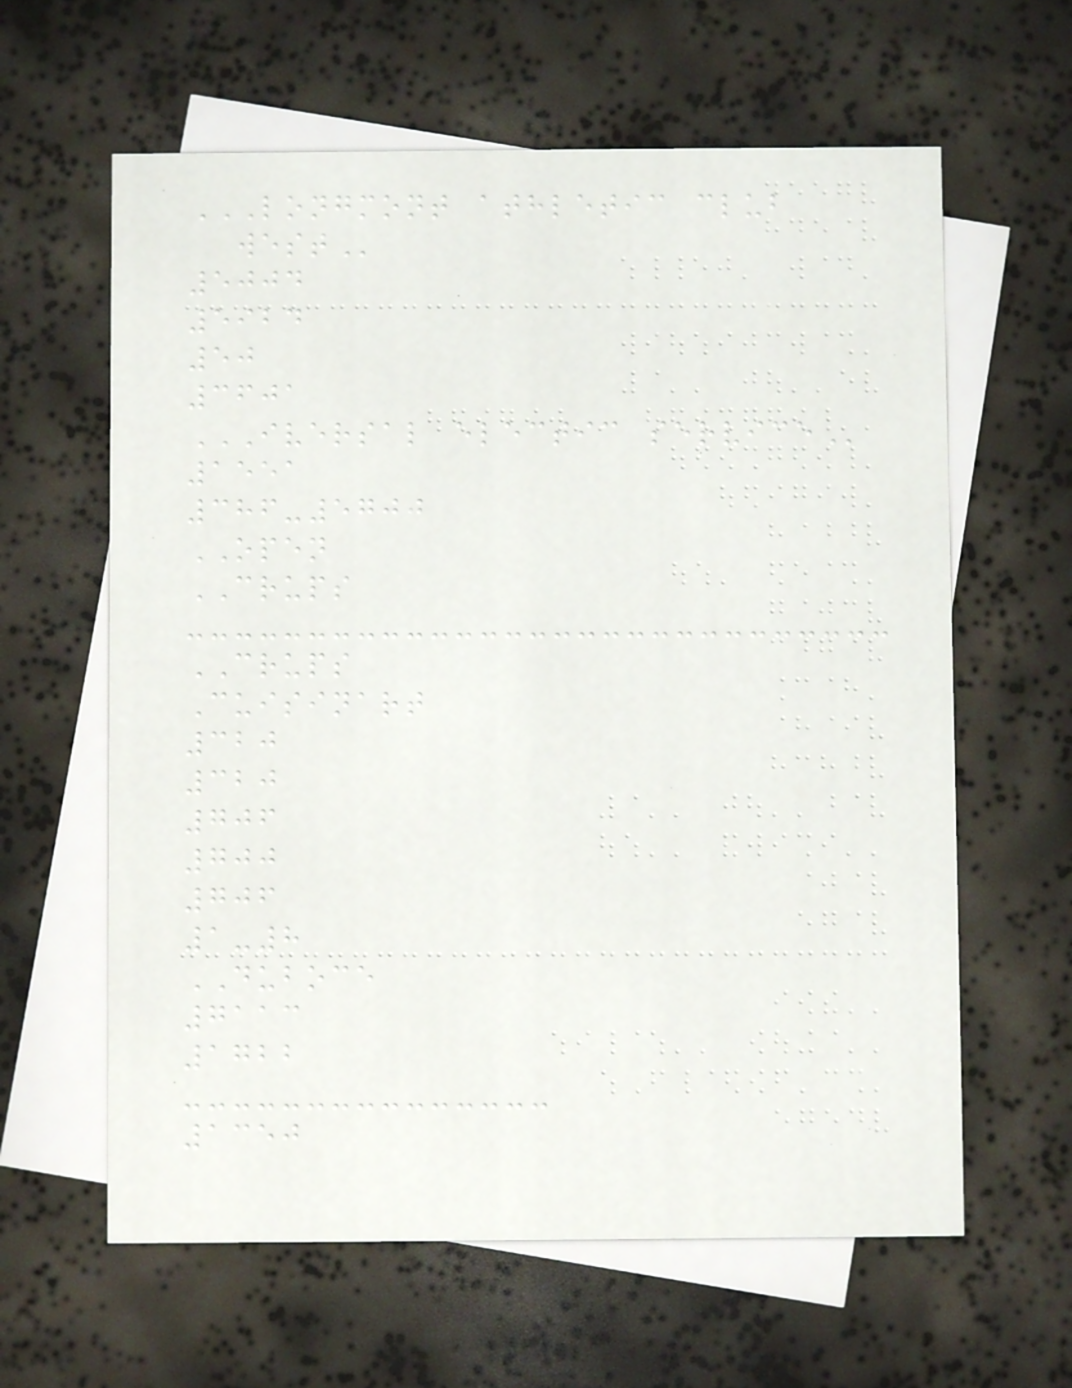LONGMONT ATHLETIC CLUB
WEST
5004
5924
50
3601
IVERSAL ELECTIC SERVICE
1551
386-5700
OPEN
CRUPS
CRUPS
Cuisinart
320
320
706
700
706
1-8
DUBOCE
7113
1722
1350
